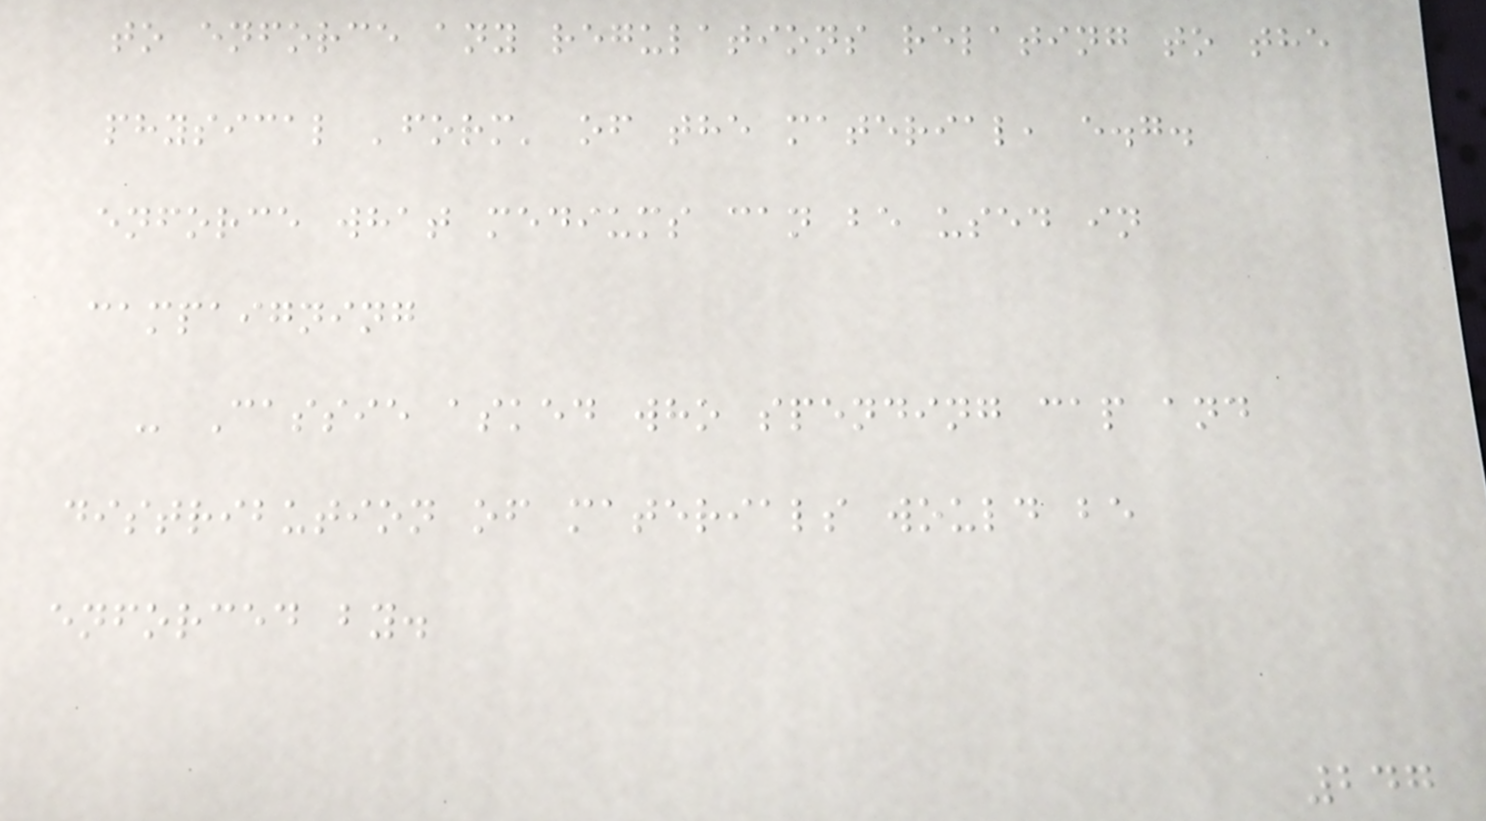to enforce any regulations relating to the
physical 'form' of the material, e.g.
enforce what mediums can be used in
campaigning
- Cassie asked who spending cap and
distribution of materials would be
enforced by.
247
